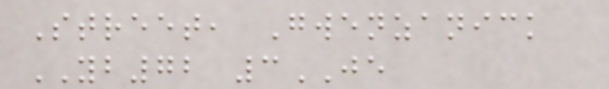Street, Gwenzanick
YB72 3JE
